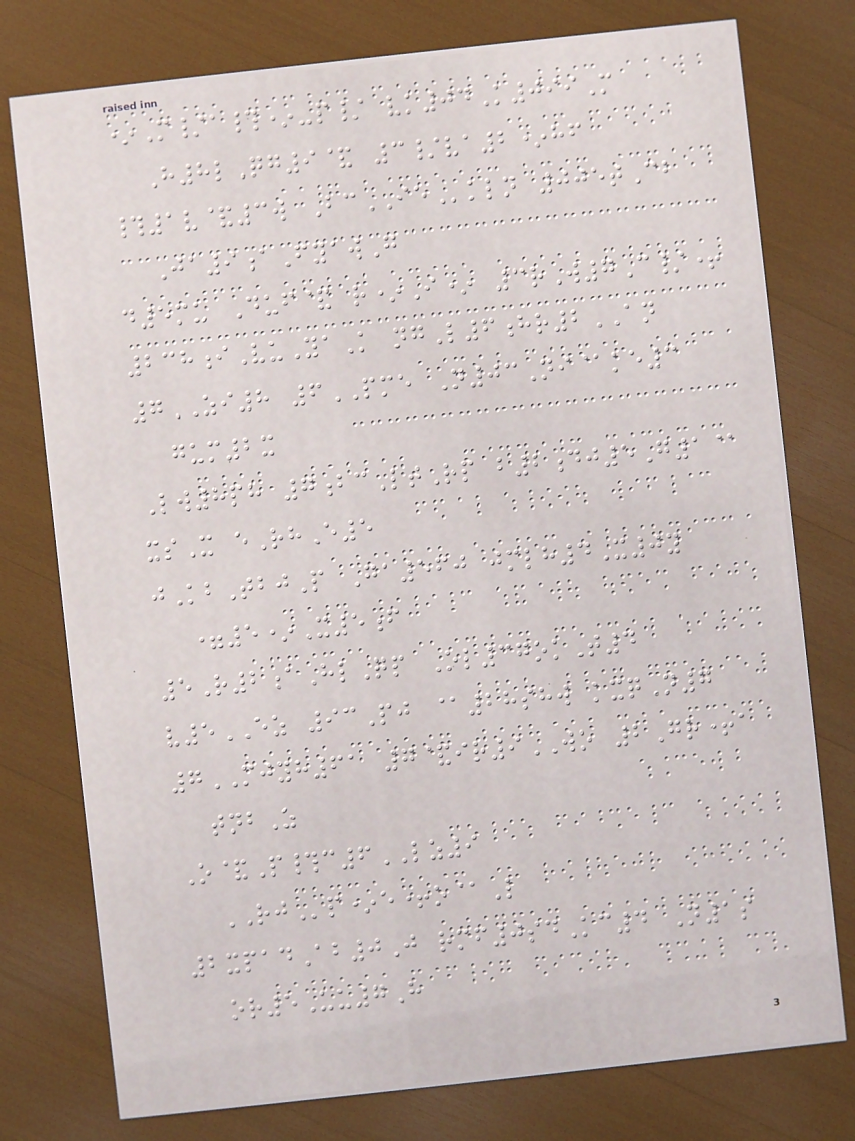*M/a#*-p/ vk04K099M
H8lQg9& 3/va2*hf
#1v&3w BcIEkln 005tCb
Ja9aFyawG
d5mu Duf& r*I* 3rW7C/+
238iVuYaK ngL6hr2AN
7ZI8 6PME N03Ni@ke3
gum2x
Lw8ph 7bcLtRp b2dj5G1@
xsX eRhE5
jKbTbjP Ga560 jmlh4X0y
=5*X5f
5R2aHlQp Ol37okT4
v5EZ 93Pj @28shw kxqN7
7MJYH61 7&ir9WO 2Gr+a
tnbZ
O&P#c6LZ9
RJp*e+o@L
2xpadAb0J rmf0sdKc4 N1s
or5Uu7H
